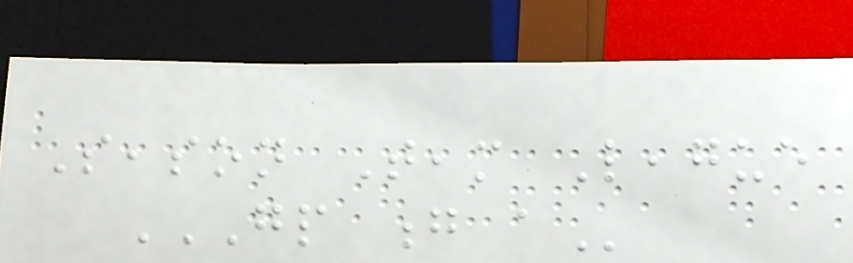Season Team League
GP G A
